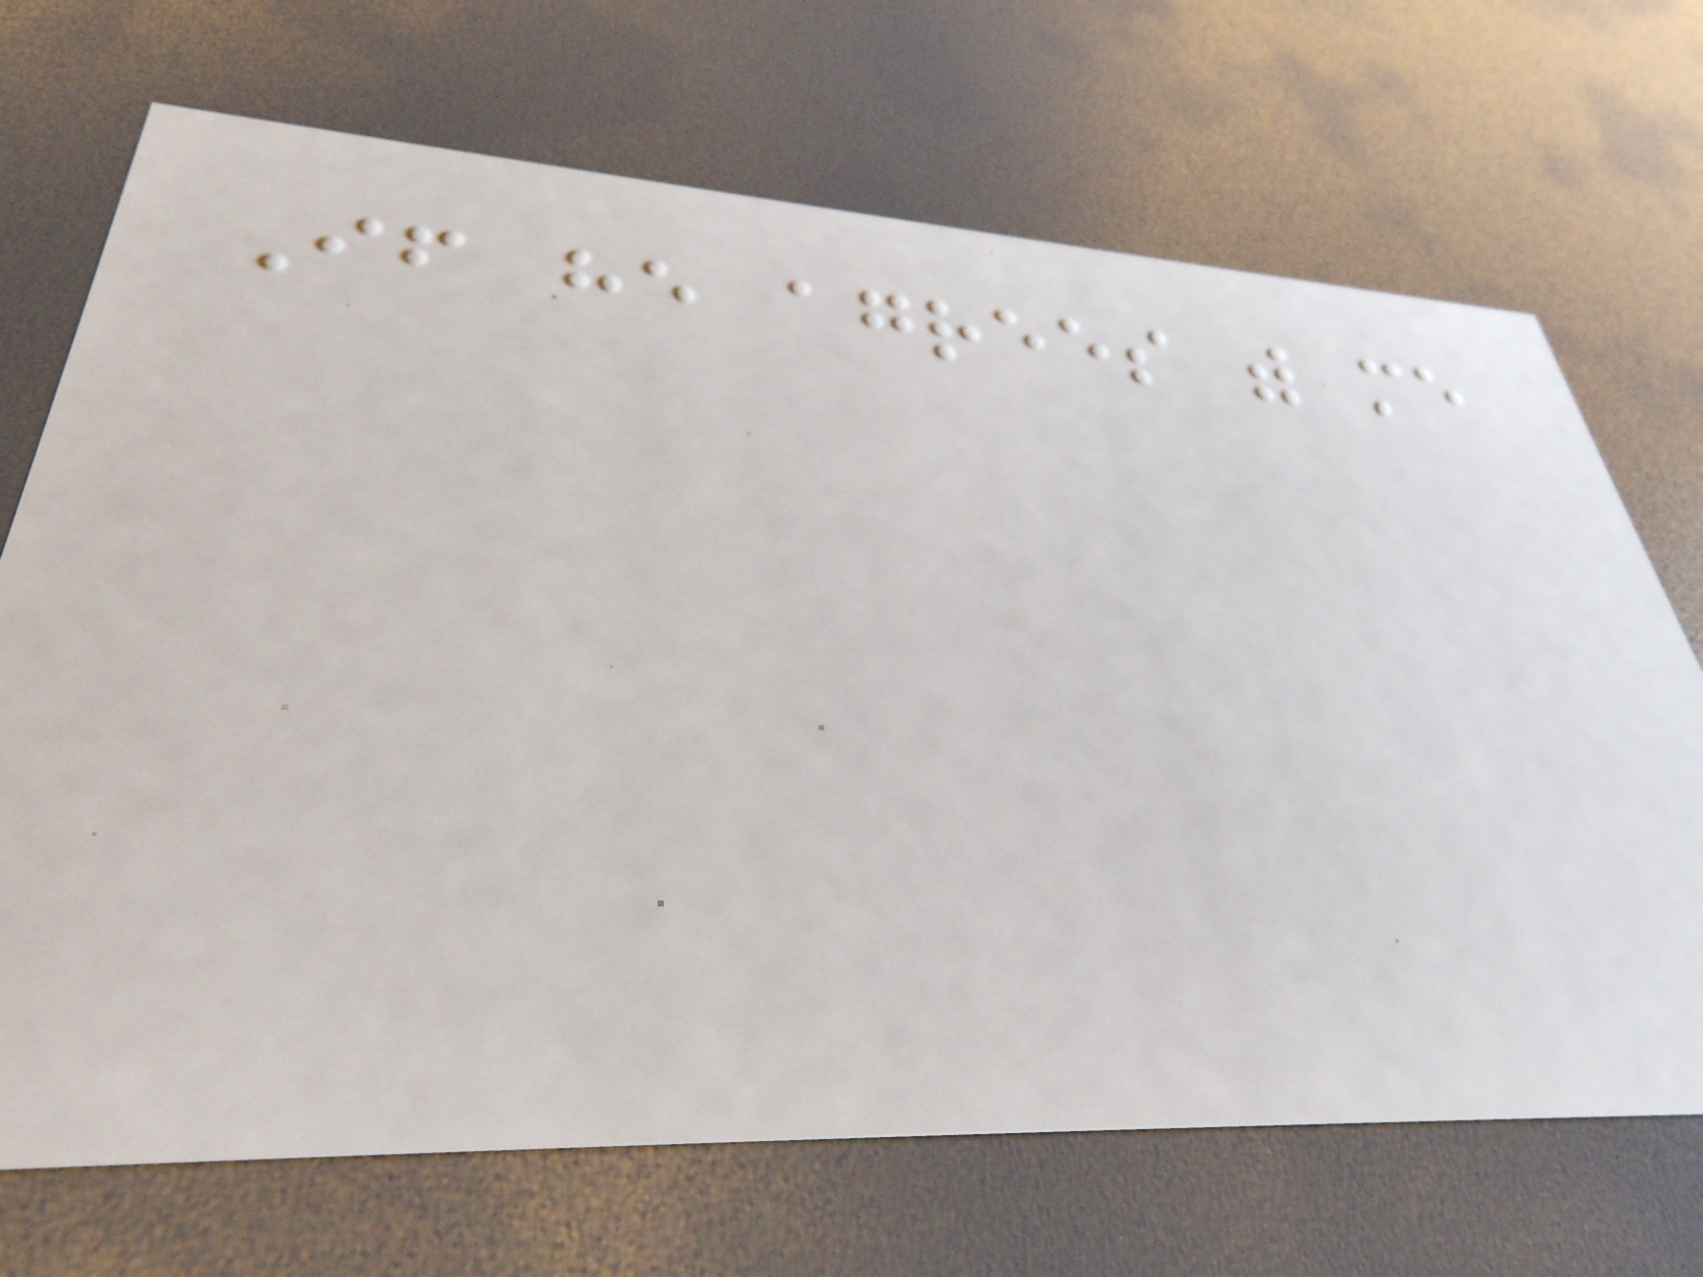If he agrees with me
